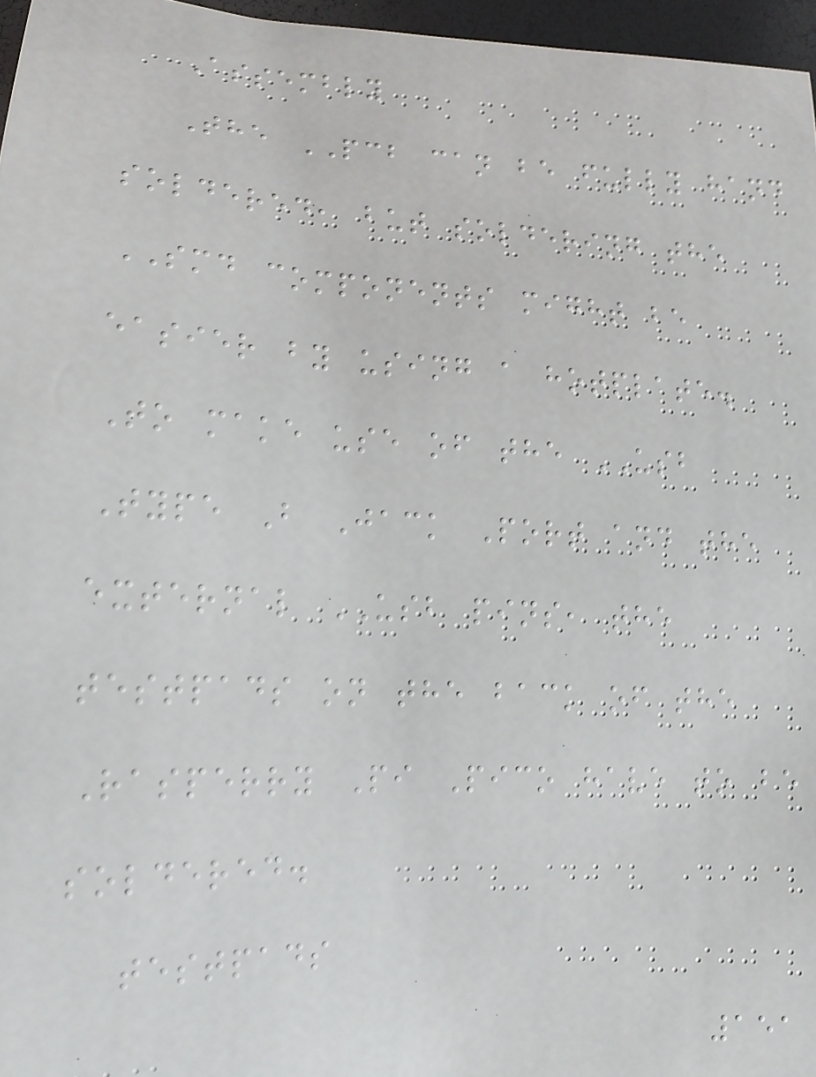Assembly
The PCB can be fully hand
soldered, but soldering the
SMD components might be
easier by using a hotplate.
To make use of the USB
Type B Jack Port and the
external USB pins, the
testpads on the back of the
Rasperry Pi Pico have to be
soldered.
testpads
151
